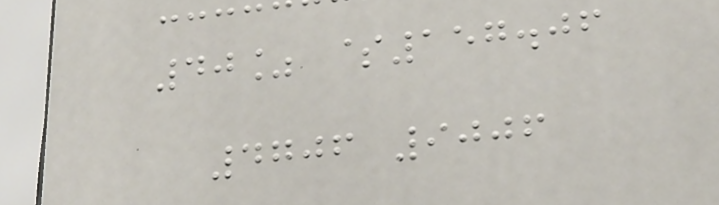40% $157.06
4706 9006
